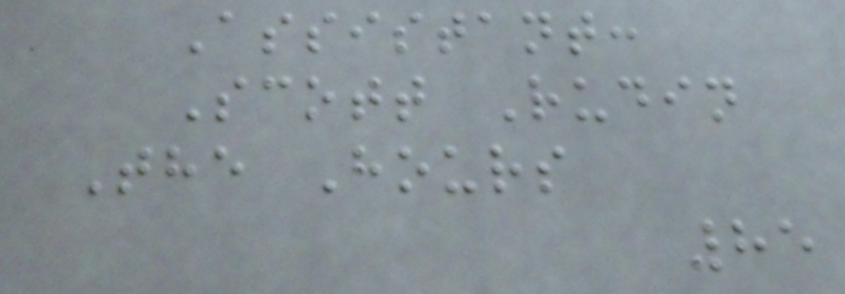Assistant:
Scott Rudin
The Hours
85
